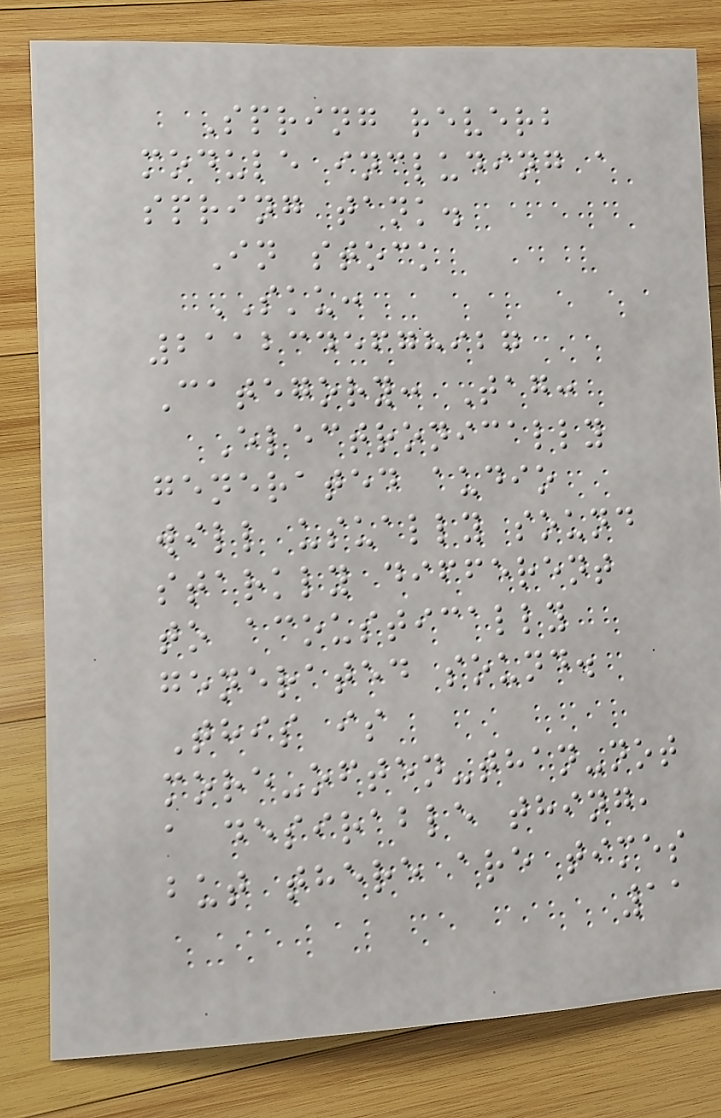Spring reverb
module including a
spring tank.
In stock
SKU:
2112345678927
Category: Tag:
Electronically
generated audio
will usually sound
starkly different
to acoustically
generated sound.
This is
more-often-than-not
a desirable thing,
but there are times
11
